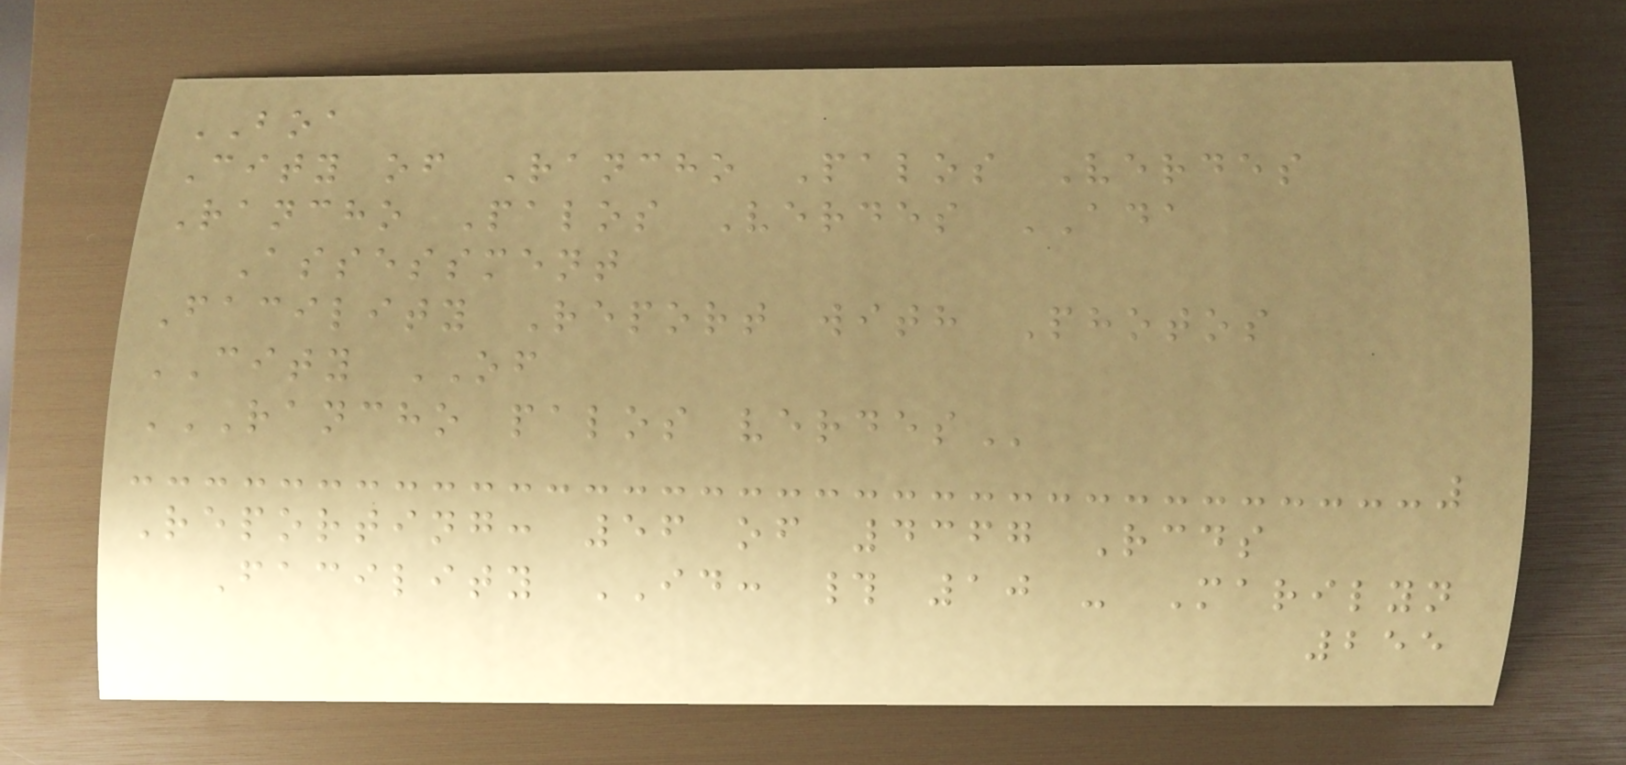BOA
City of Rancho Palos Verdes
Rancho Palos Verdes ADA
Assessment
Facility Report with Photos
CITY OF
RANCHO PALOS VERDES
Reporting: 56 of 4367 Rcds
Facility ID: # 10 - Marilyn
255
